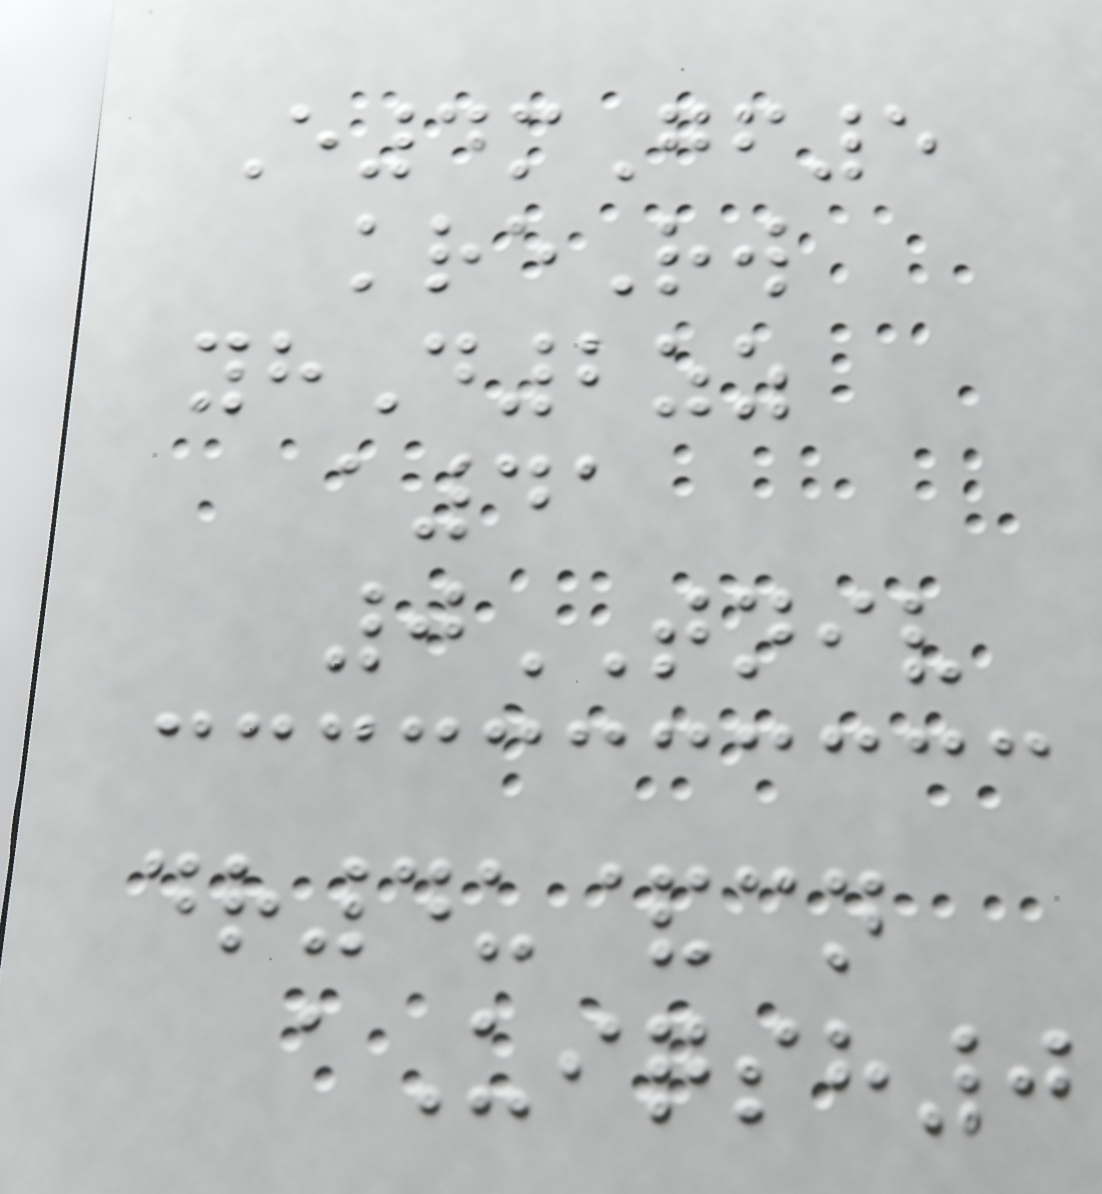E4mGf5
kreRw
yhD2zz
a41
0TNIV
dr4u&cn
aUiqsh0
